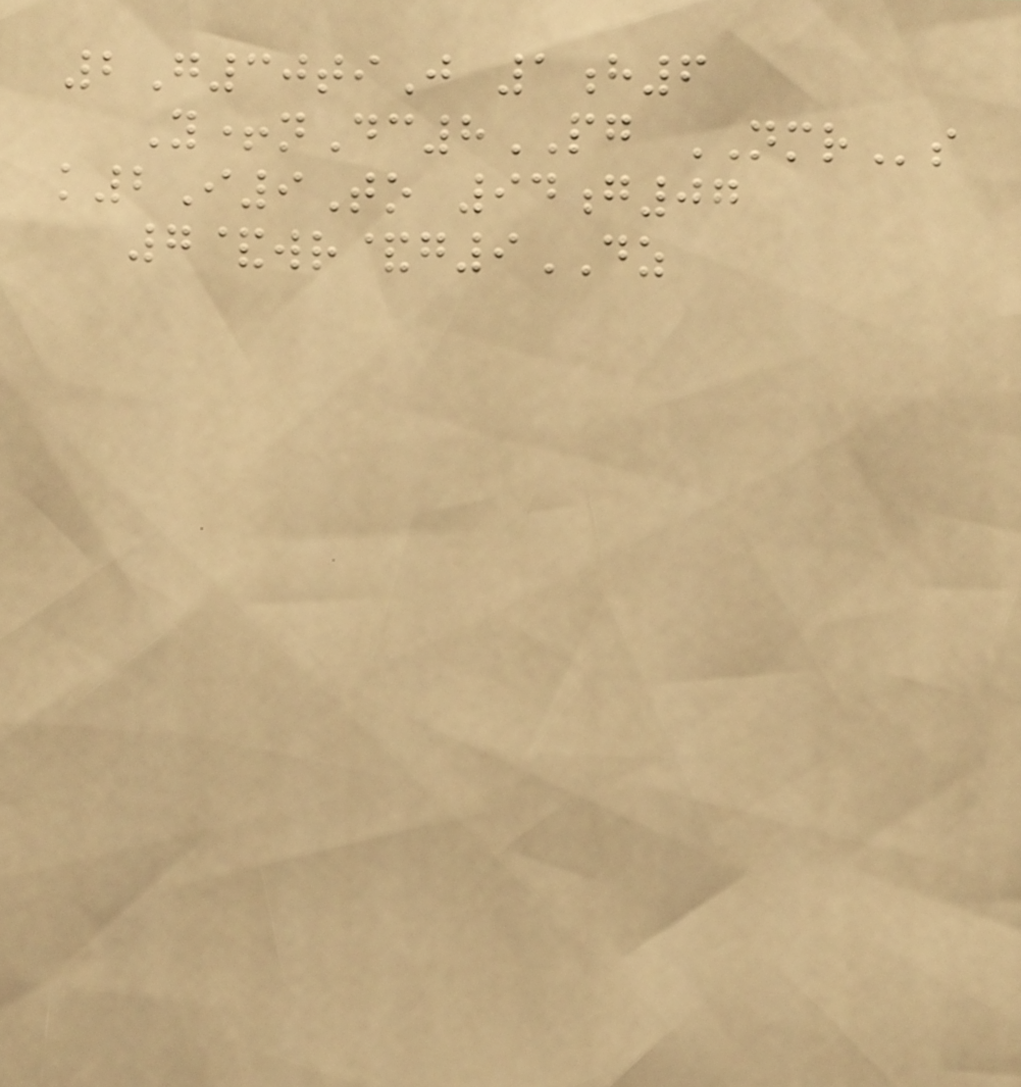2G30tiJ 1h6
Y+nDc8PG NMRs
k2I9To 94g07
7&wr&g9DZ
